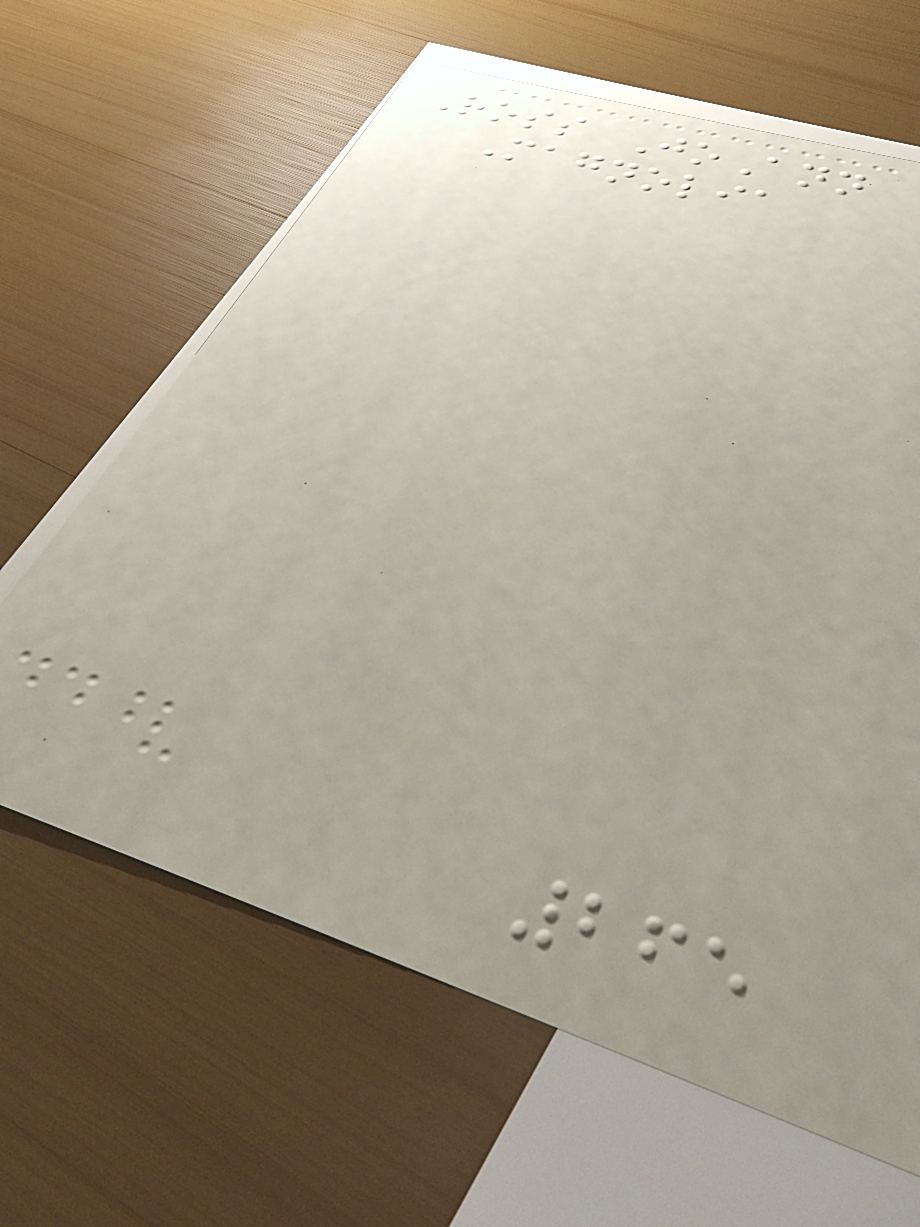Ross JoAnn
Magnolia
265
